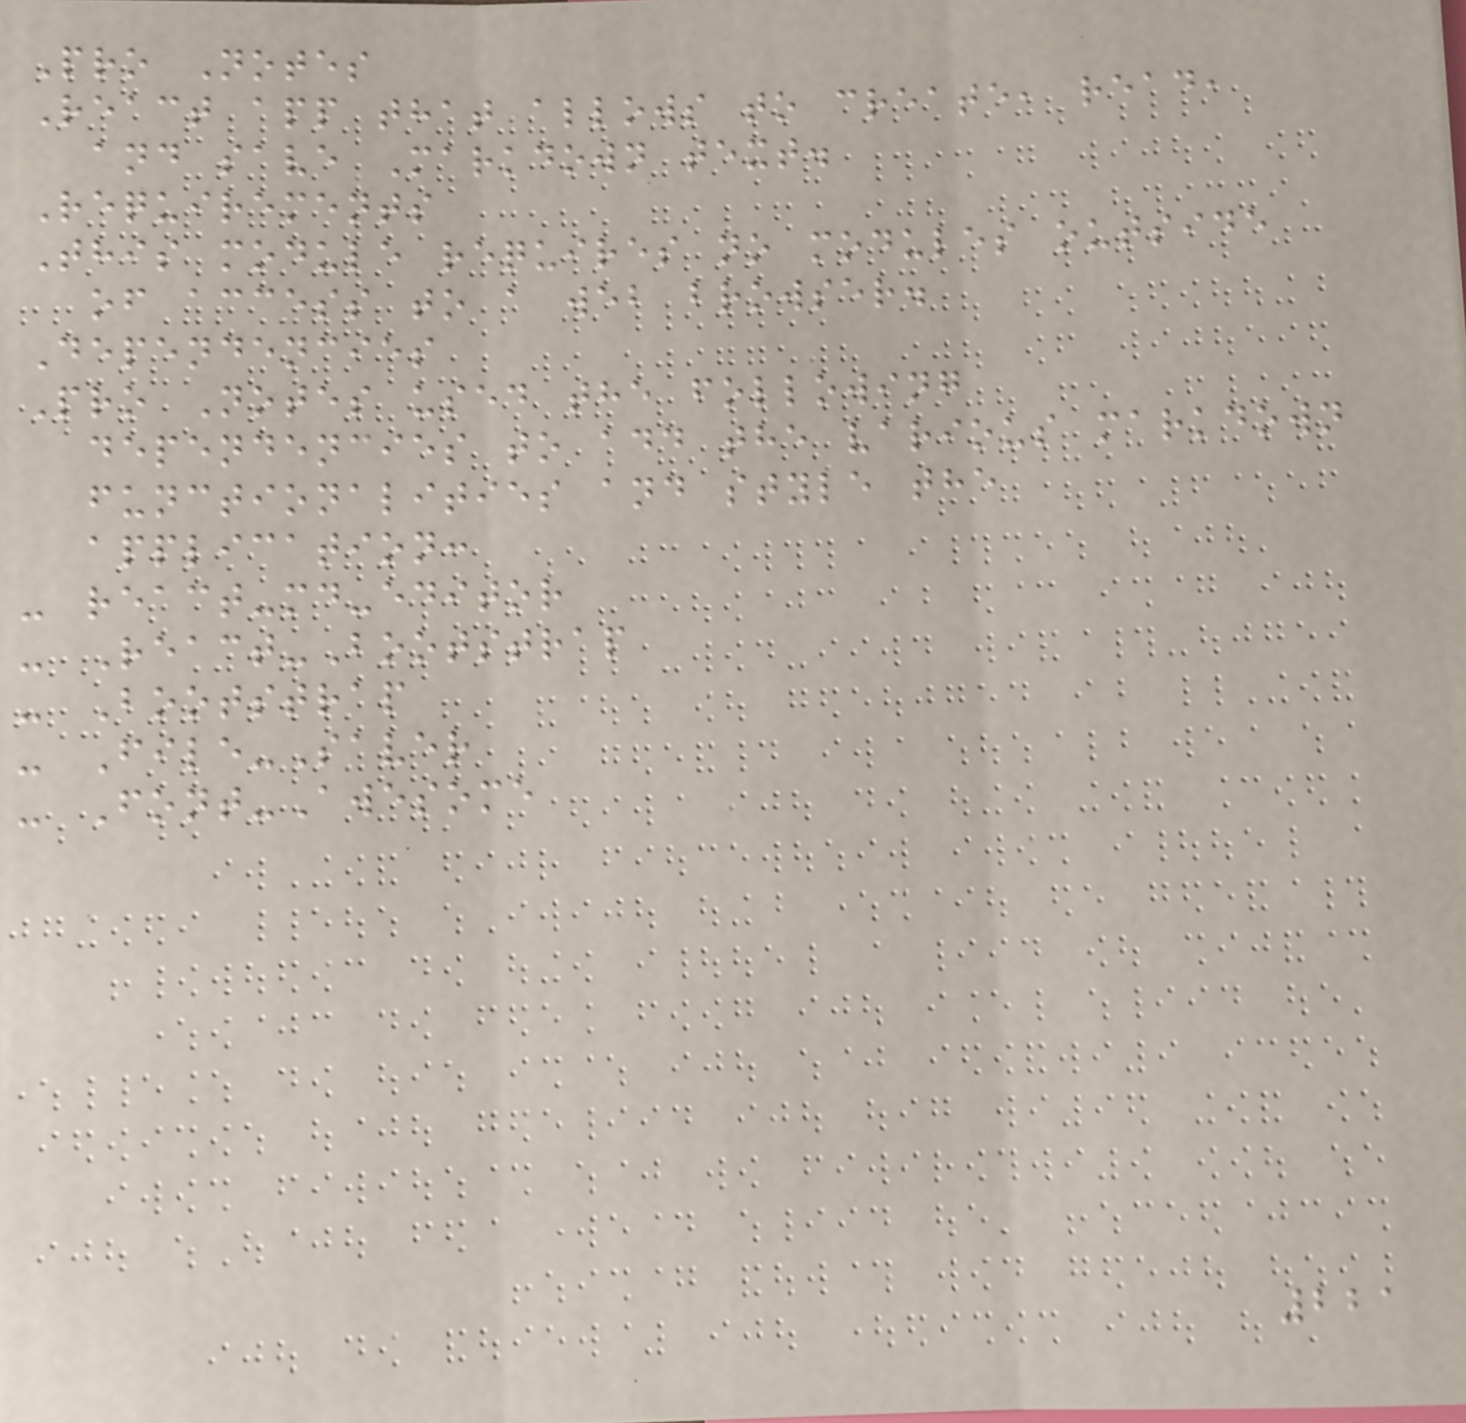Pro Notes
React app that allows to create, read,
and save Markdown text.
Requirements
This module requires no modules outside
of access to a web browser.
Dependencies
Pro Notes used the following
dependencies to add the various markdown
functionalities and style the
application:
- react-md-editor
- React-Bootstrap
- Bootstrap
- File-Saver
- Font-Awesome
221
